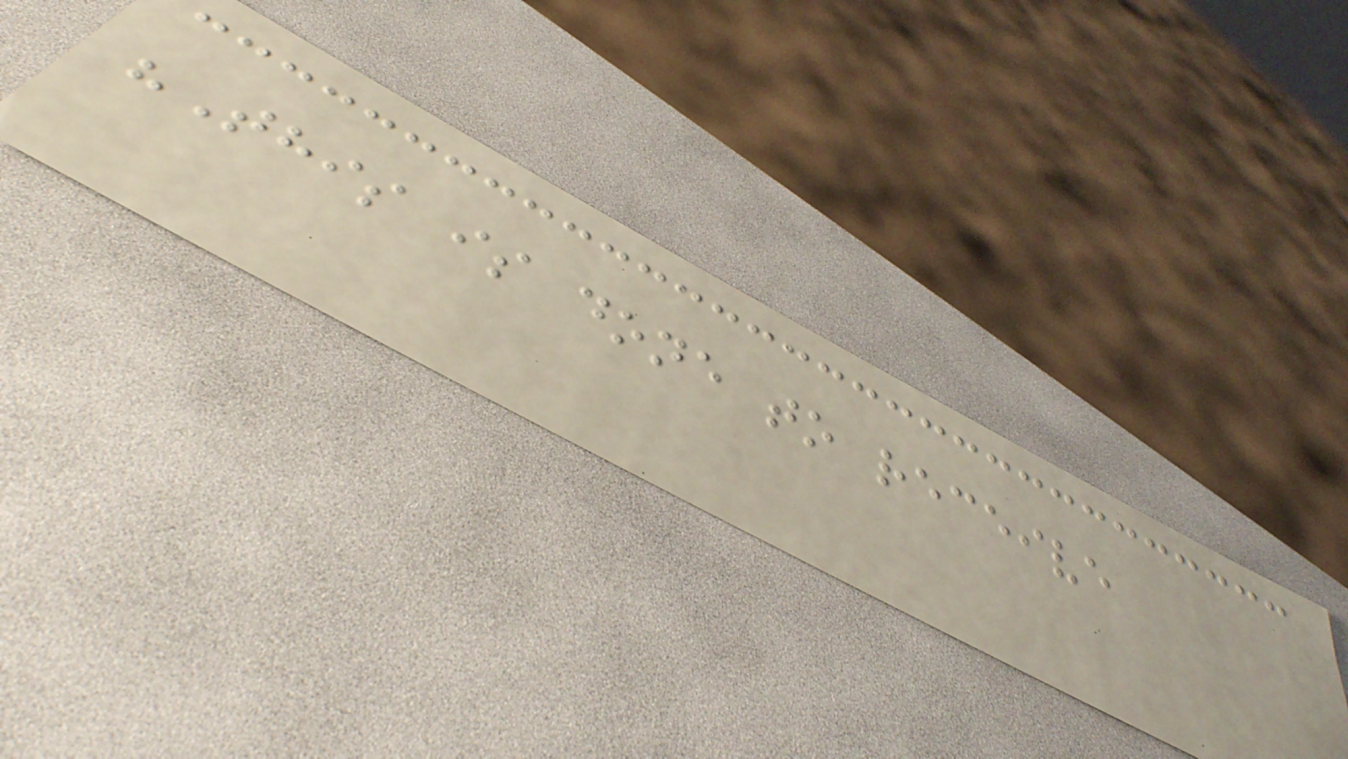"This is done to receive
